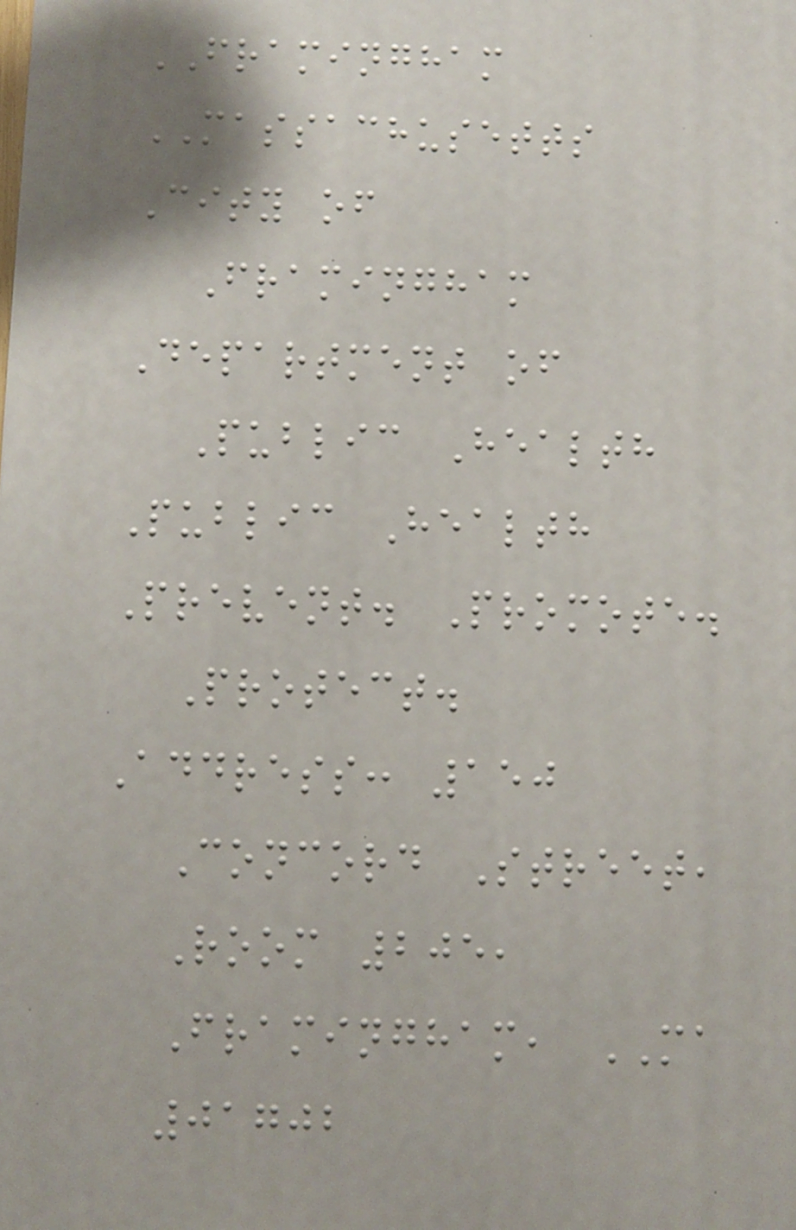FRAMINGHAM
MASSACHUSETTS
City of
Framingham
Department of
Public Health
Public Health
Prevent. Promote.
Protect.
Address: 150
Concord Street,
Room 205,
Framingham, MA
01702
